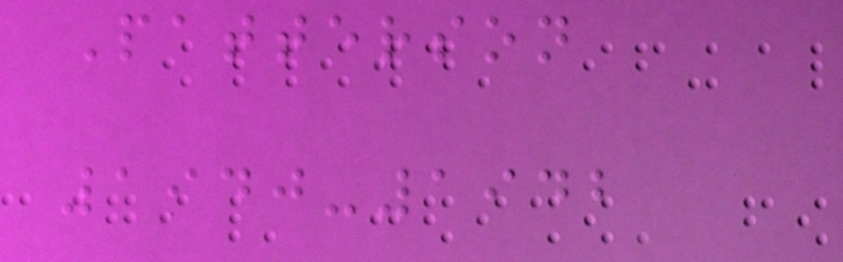Patterson
1940-1942
